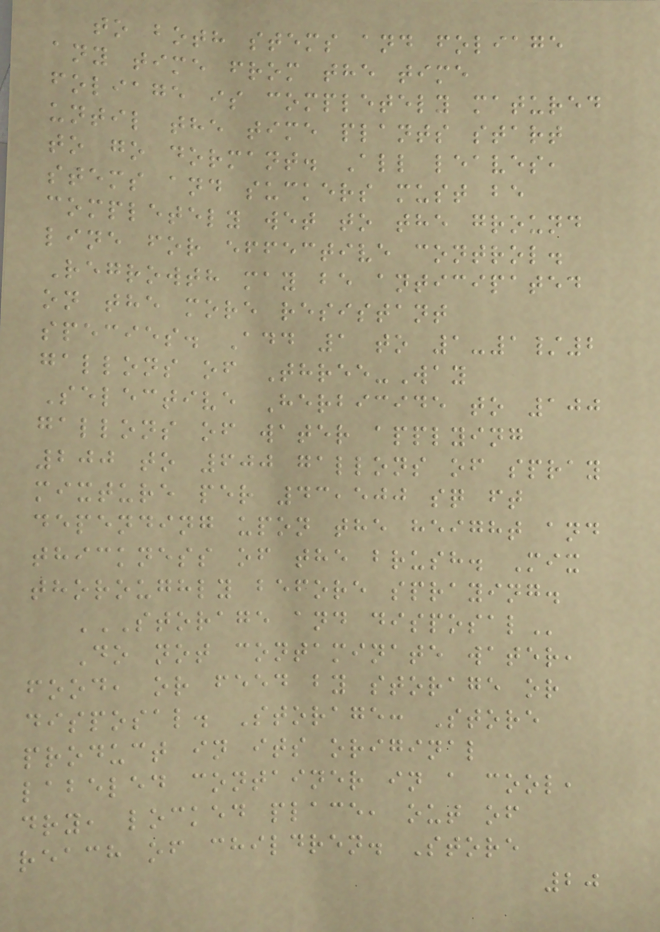to both stems and foliage
any time from the time
foliage is completely matured
until the time plants start
to go dormant. All leaves,
stems and suckers must be
completely wet to the ground
line for effective control.
Regrowth may be anticipated
on the more resistant
species. Add 1 to 1-1/2
gallons of Three-Way
Selective Herbicide to 100
gallons of water applying
200 to 600 gallons of spray
mixture per 43,500 sq ft
depending upon the height and
thickness of the brush. Mix
thoroughly before spraying.
STORAGE AND DISPOSAL
Do not contaminate water,
food, or feed by storage or
disposal. Storage: Store
product in its original
labeled container in a cool,
dry, locked place, out of
reach of children. Store
20
